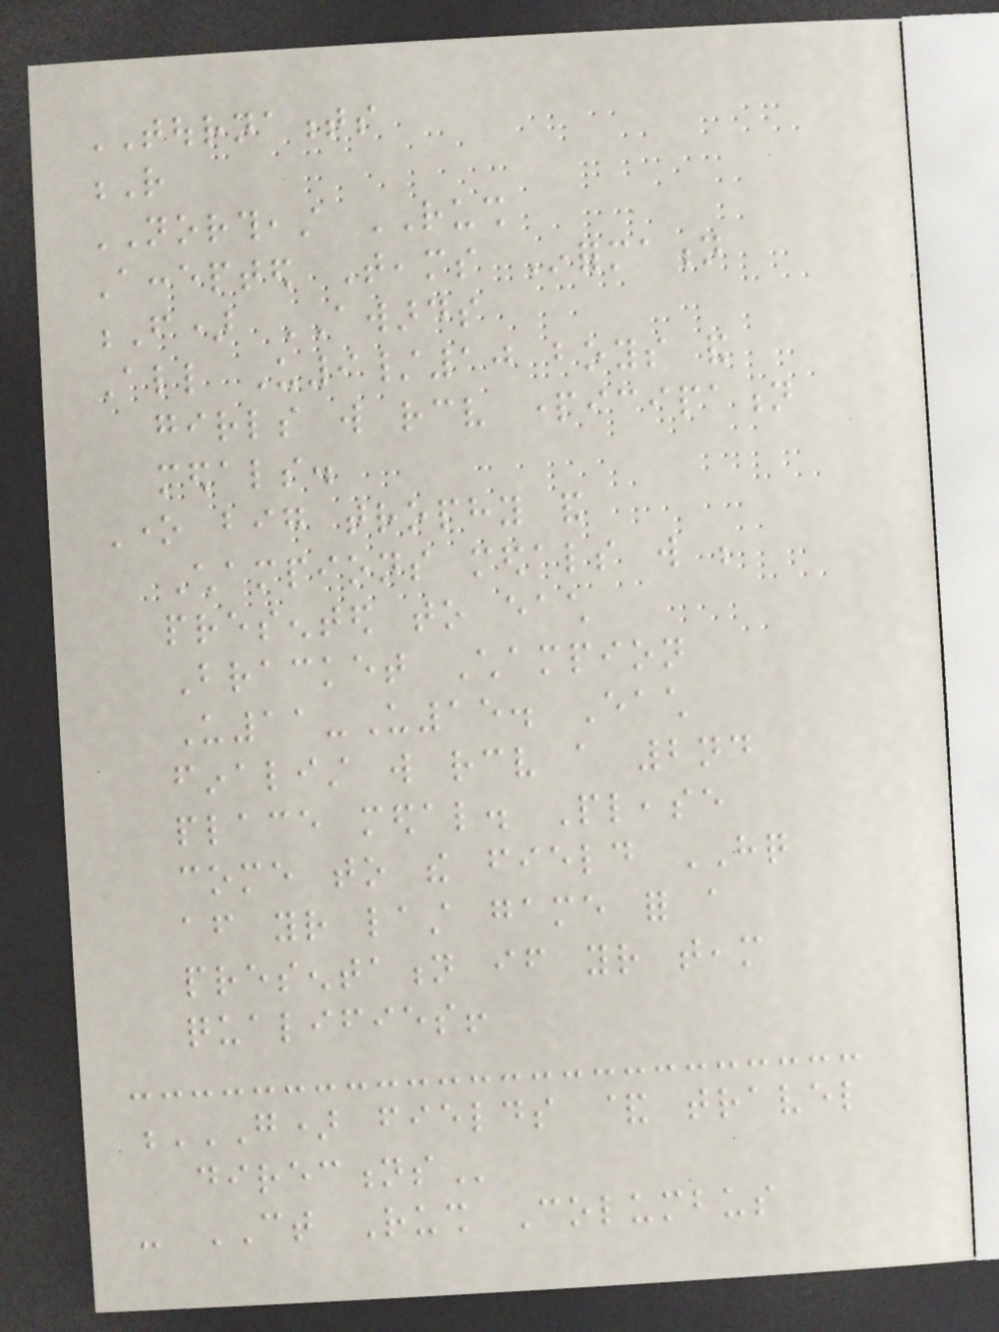TOURNAMENTS
R
NORTHEAST RUSH
Accepted Teams Information
F) AWARDS
All U9/10 boys and
girls will receive participation
medals.
One big trophy and
Champions medals will be
presented to each
Bracket Champion
U11-U15. Each
finalist will receive a 2nd
place medal. Please
come to the field HQ
after your last game for a
presentation if your team
qualifies!
G) FIELDS & TRAVEL
DIRECTIONS
- CT Rush Columbus
